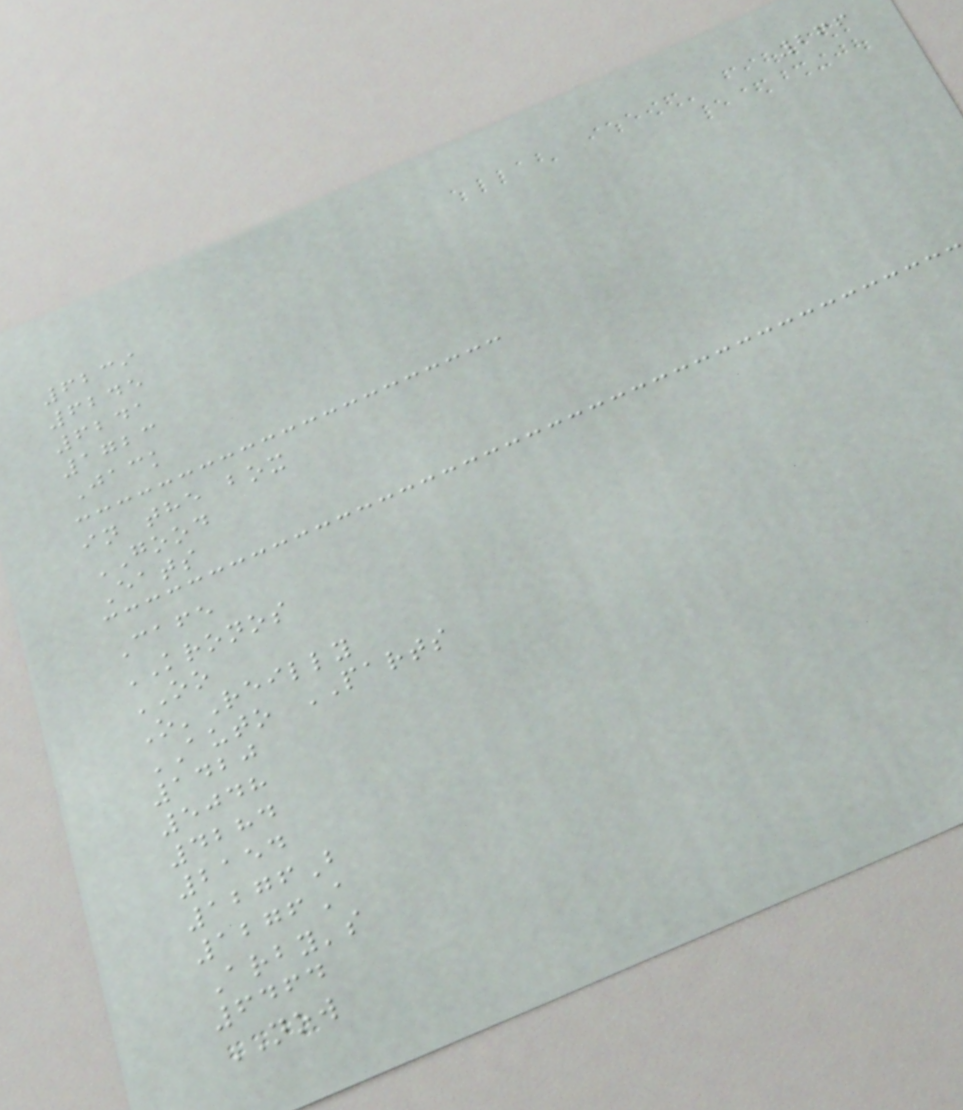266
6239
6245
6241
1723
Jack
in the box
GOOD
Eats
Cafe
KRONOS
OO
O'Reilly
AUTO PARTS
1420
5048
4284
2154
1276B
1276A
Arby's
6464
NOW
